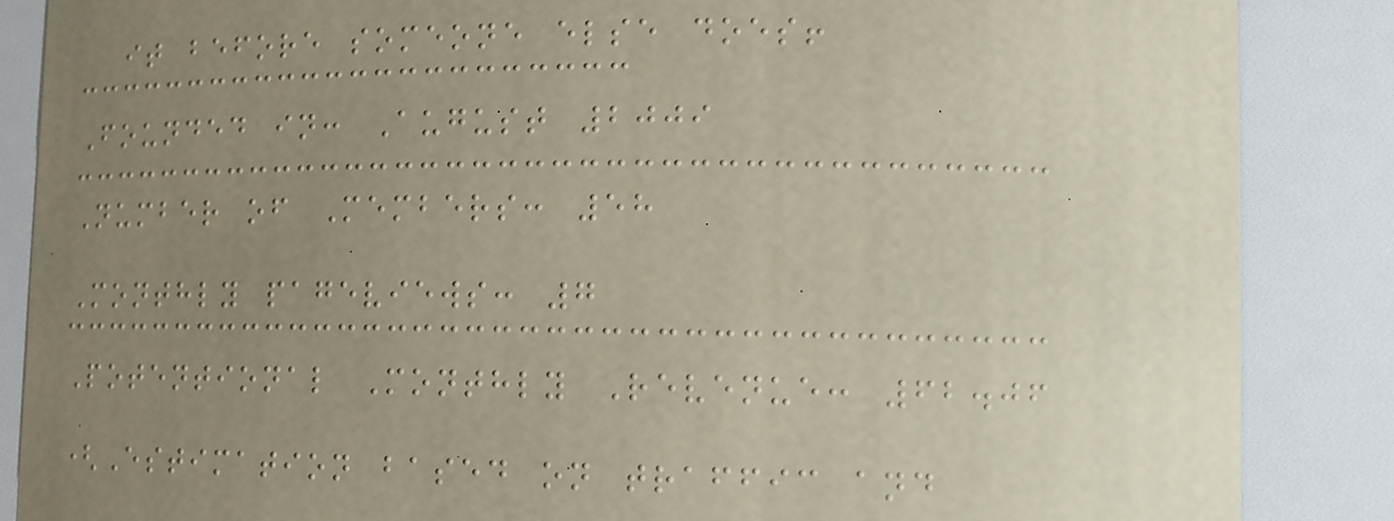it before someone else does!
Founded in: August 2009
Number of Members: 58
Monthly pageviews: 7
Potentional Monthly Revenue: 62.06
(Estimation based on traffic and
